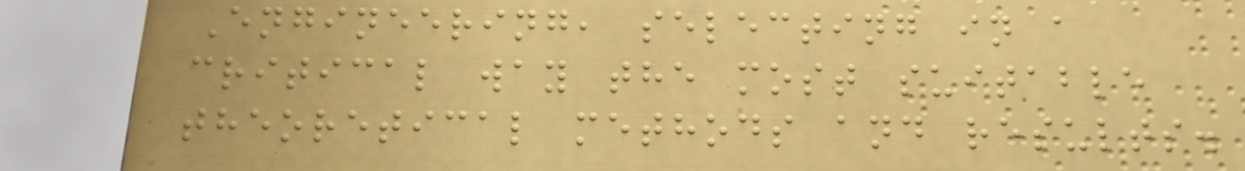Engineering, selecting in a
critical way the most suitable
theoretical methods and results.
